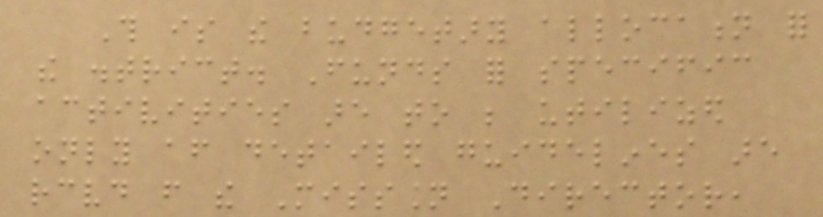This is the budgetary allocation for
the district. Funds for specific
activities are to be utilized
only after detailed guidelines are
received from the Misssion Director,
